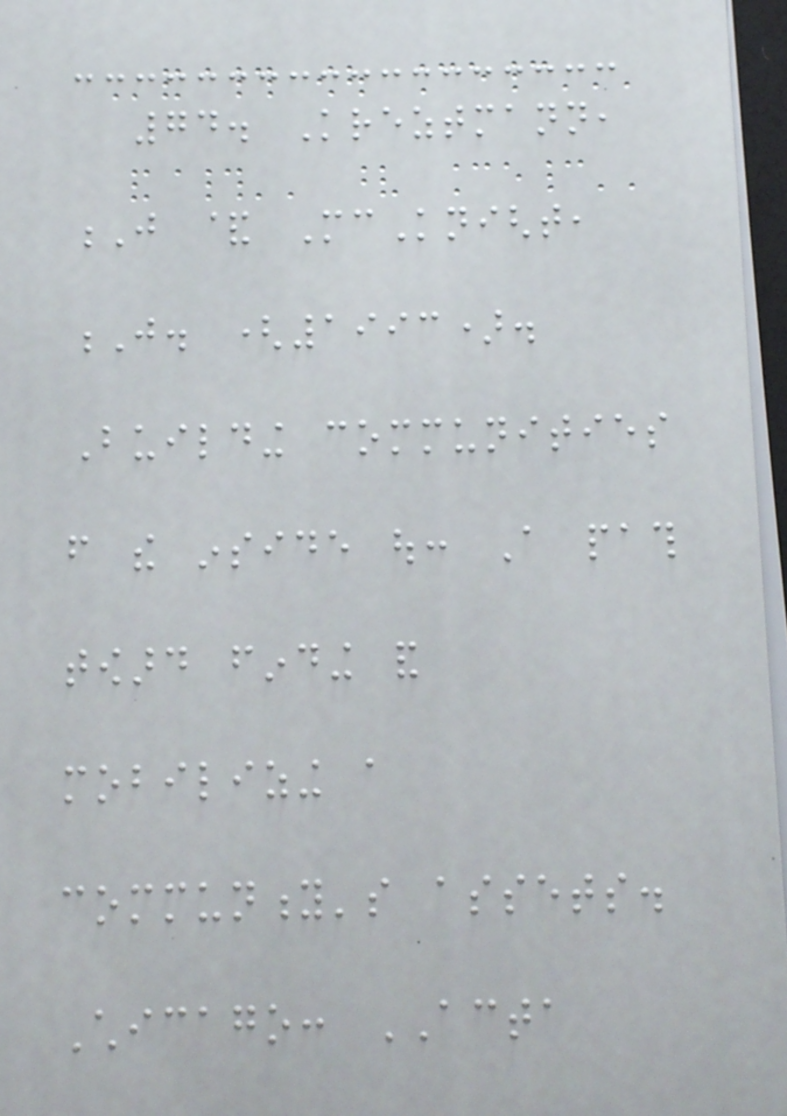74. Kreztmann,
J & McKnight,
J. (1993).
Building communities
from the inside out: A path
toward finding and
mobilizing a
community's assets.
Chicago: ACTA
